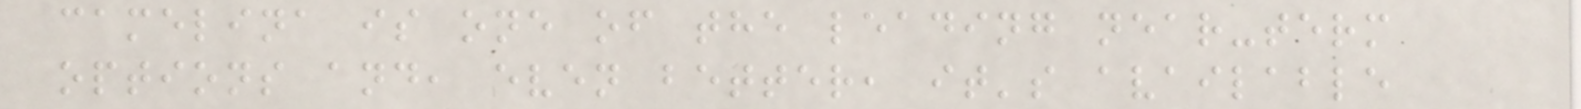camelina is one of the leading near-term
options and, even better, it's available
